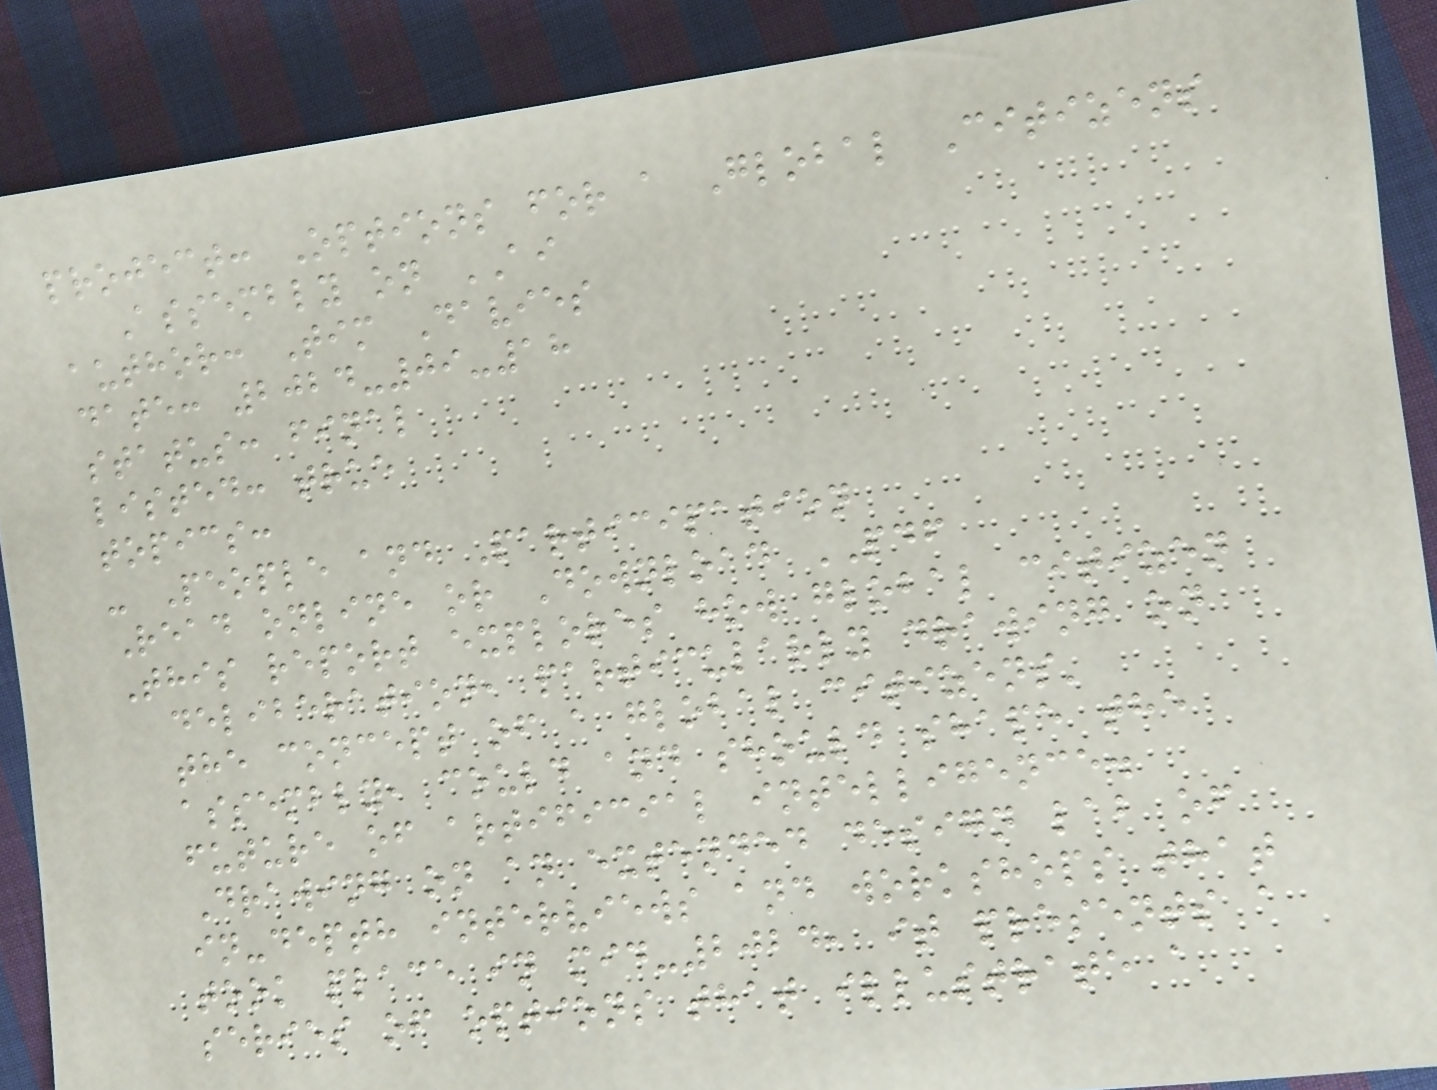project: Options for a Global Citizens
Assembly on AI
author: Tim Davies
date: 2024-09-18
status: final
listed: true
topics:
- People and Participation
Read online or Download PDF
This report explores how global citizen
deliberation, particularly drawing on
the concept of a global citizens'
assembly, could and should shape the
future of artificial intelligence.
Drawing on an extended design lab of
in-depth interviews and workshops that
took place in mid-2024, it presents a
series of options that illustrate a
